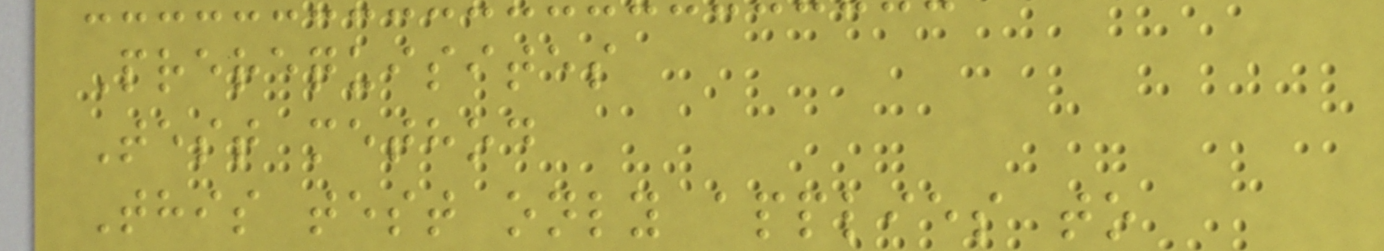Prerequisites
Test method
This test only applies to
